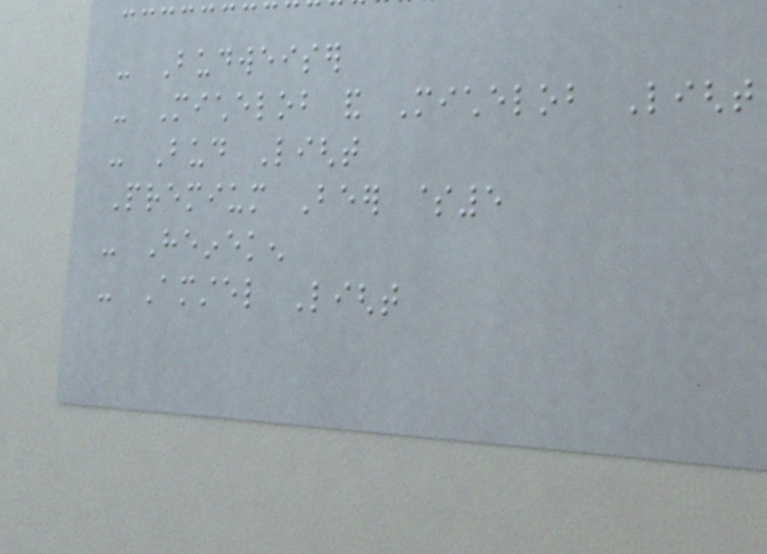- Budweiser
- Michelob and Michelob Light
- Bud Light
Premium Beer $5
- Heineken
- Amstel Light
